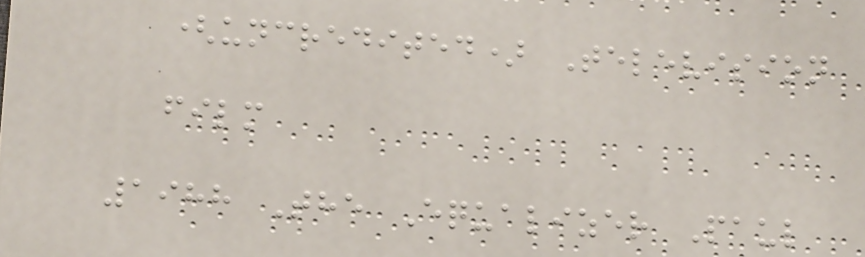(uncredited) Television
film
1988 The Equalizer Paul
